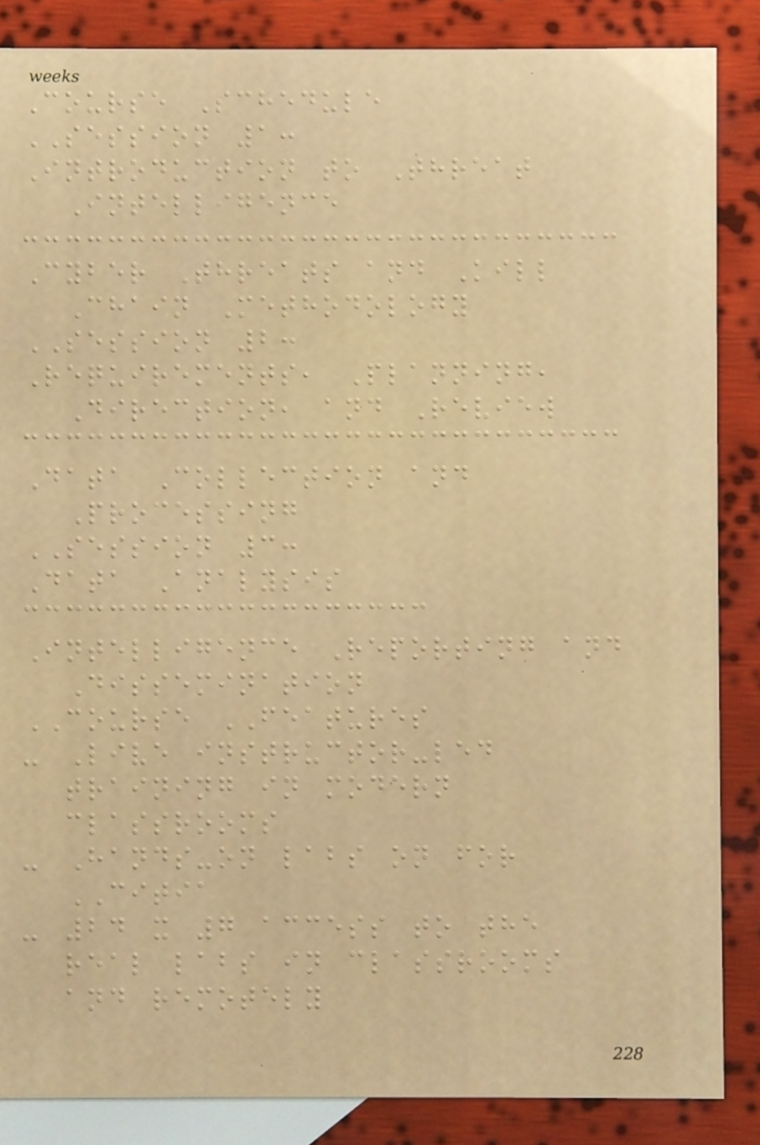Course Schedule
SESSION 1:
Introduction to Threat
Intelligence
Cyber Threats and Kill
Chain Methodology
SESSION 2:
Requirements, Planning,
Direction, and Review
Data Collection and
Processing
SESSION 3:
Data Analysis
Intelligence Reporting and
Dissemination
COURSE FEATURES
- Live instructor-led
training in modern
classrooms
- Hands-on labs on for
CITIA
- 24 x 7 access to the
real labs in classrooms
and remotely
